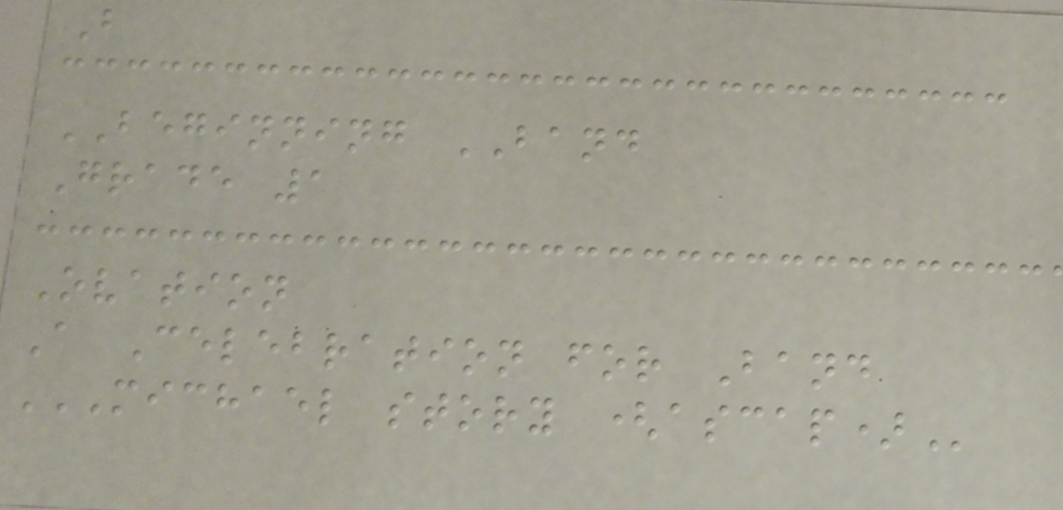B
BEGINNING BAND
Grade 1
Ovation
A Celebration for Band
MICHAEL STORY (ASCAP)
